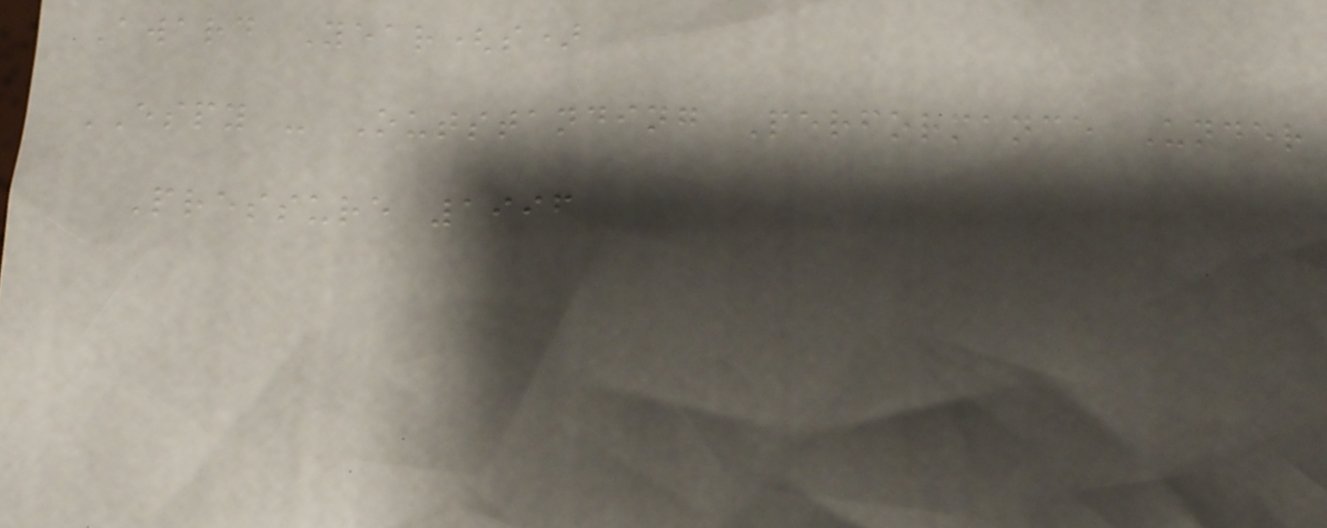Award Year(s)
ESPY - Outstanding Performance Under
Pressure 1996
